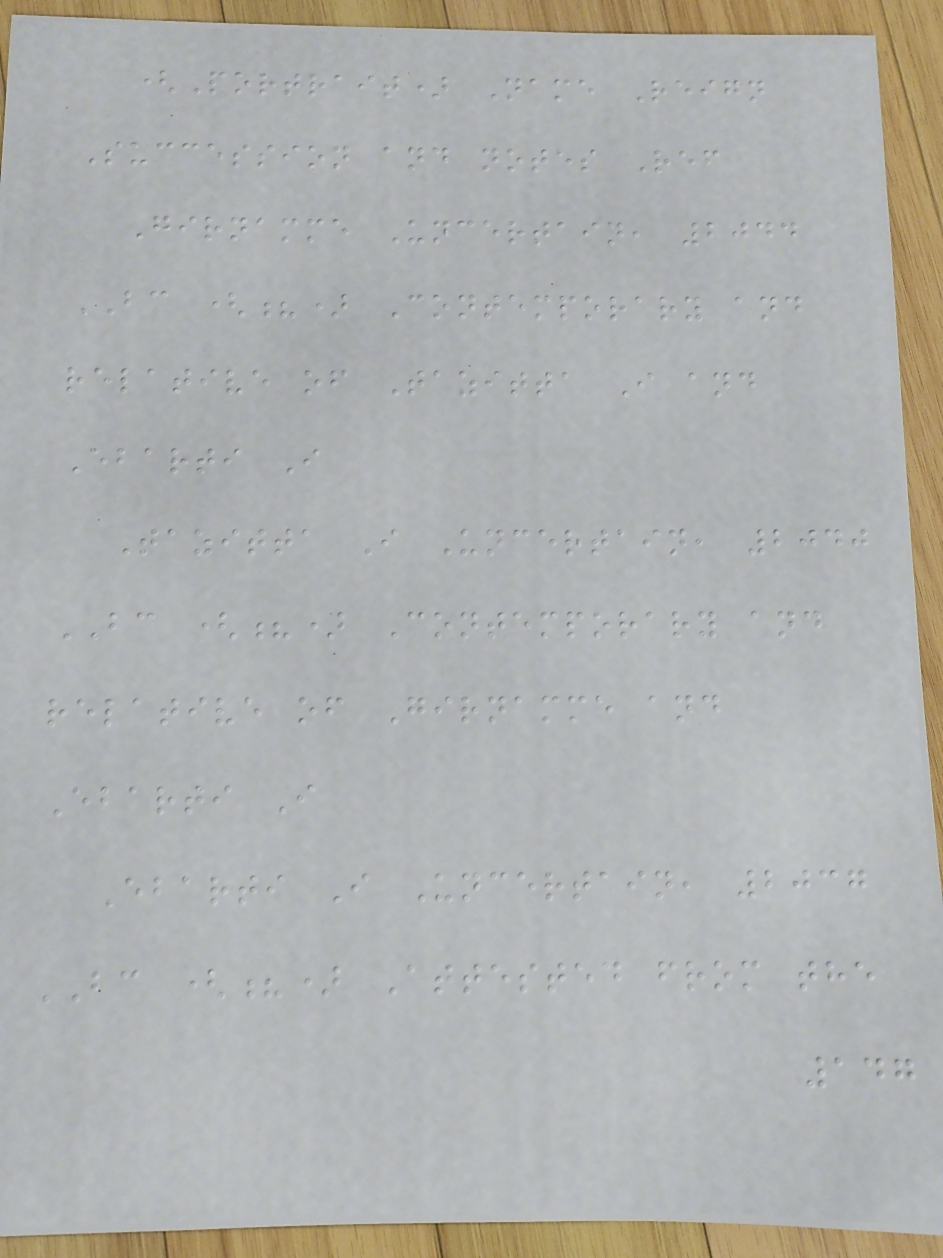(Portrait) Name Reign
Succession and notes Ref
Girnamme Uncertain, 2044
BC (?) Contemporary and
relative of Tazitta I and
Ebarti I
Tazitta I Uncertain, 2040
BC (?) Contemporary and
relative of Girnamme and
Ebarti I
Ebarti I Uncertain, 2037
BC (?) Attested from the
147
